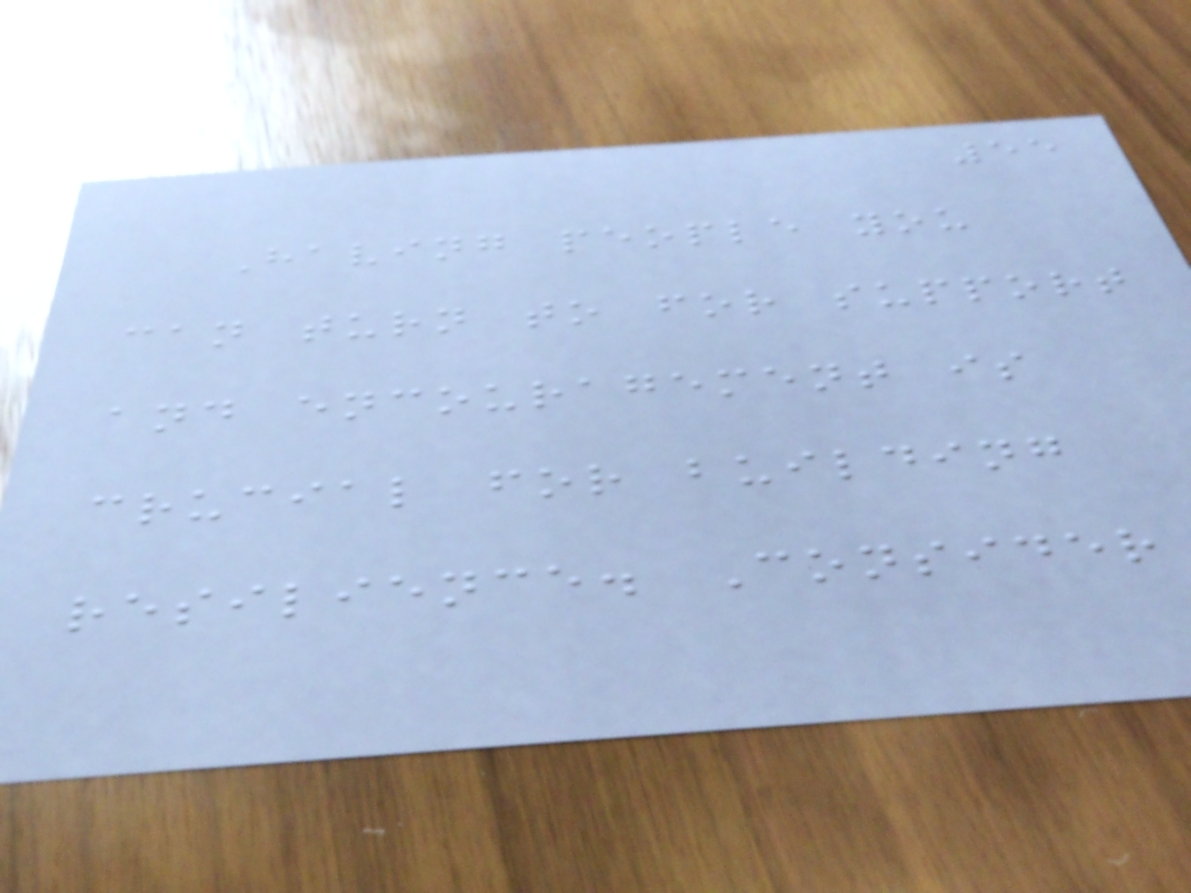55
Having people you
can turn to for support
and encouragement is
crucial for building
resilience. Consider
